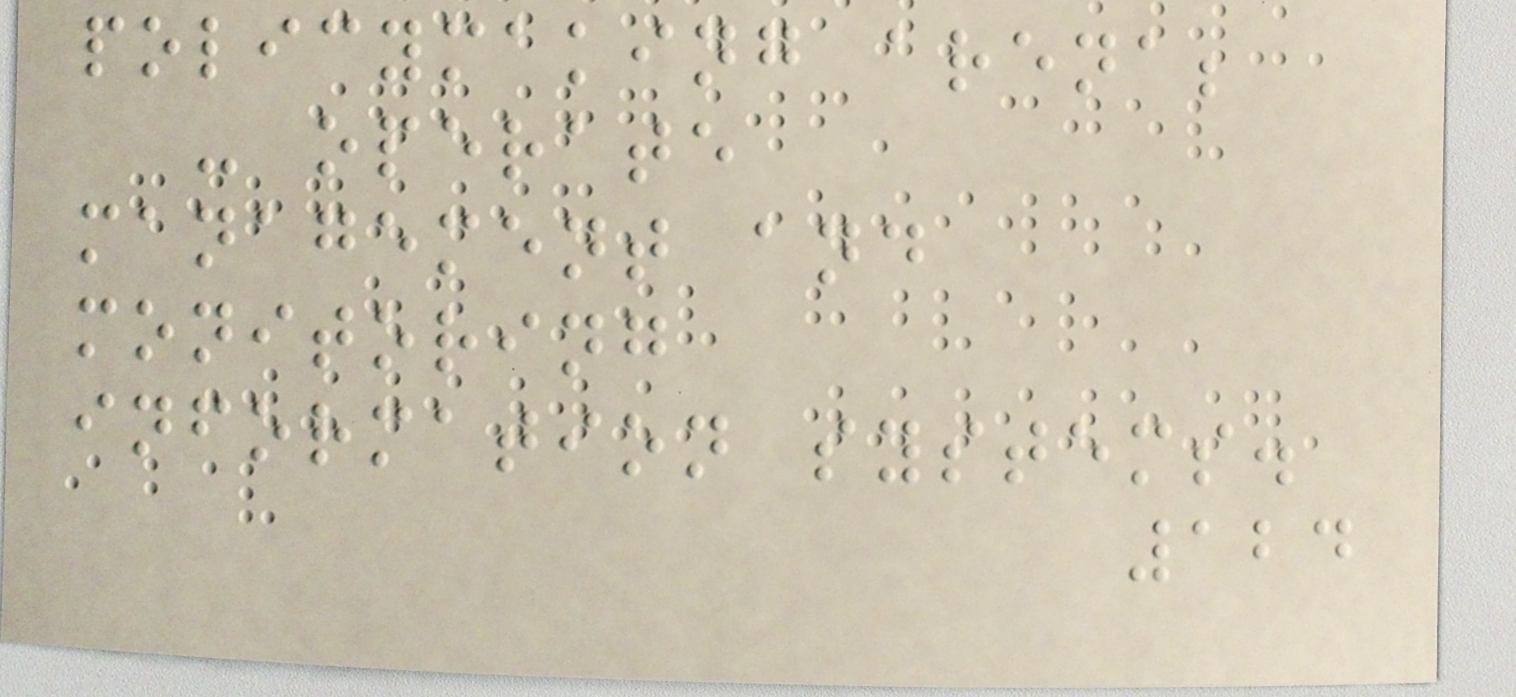policymaking arena;
- operate
management and
monitoring
information systems.
124
